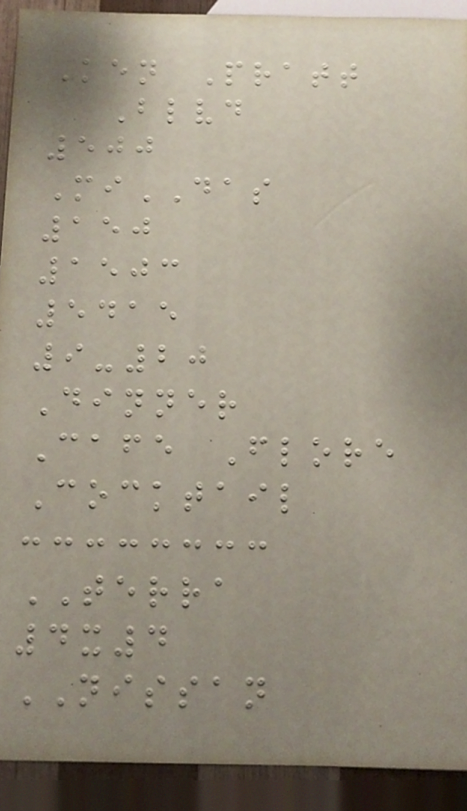Ken Pratt
Blvd
500
MiDAS
150
1503
5415
9-20
Dinner
Cafe Flore
Cocktail
TERRA
4x4
NISSAN
